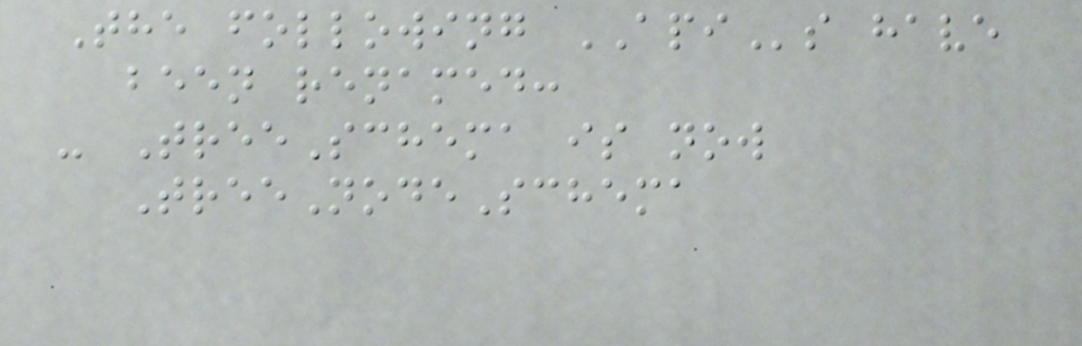The following APIs have
been renamed:
- TreeSchema is now
TreeNodeSchema
